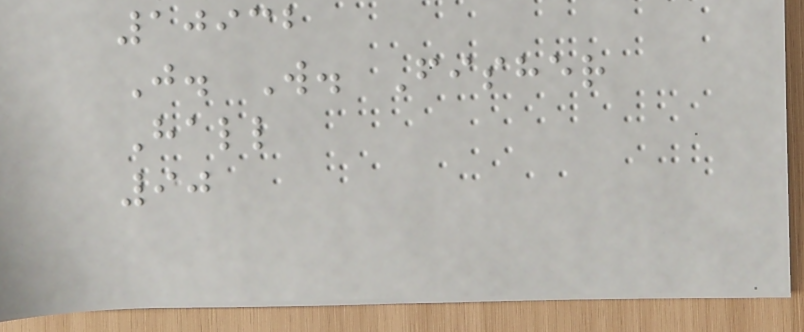10932
J. W. Fisher
Hall
90
